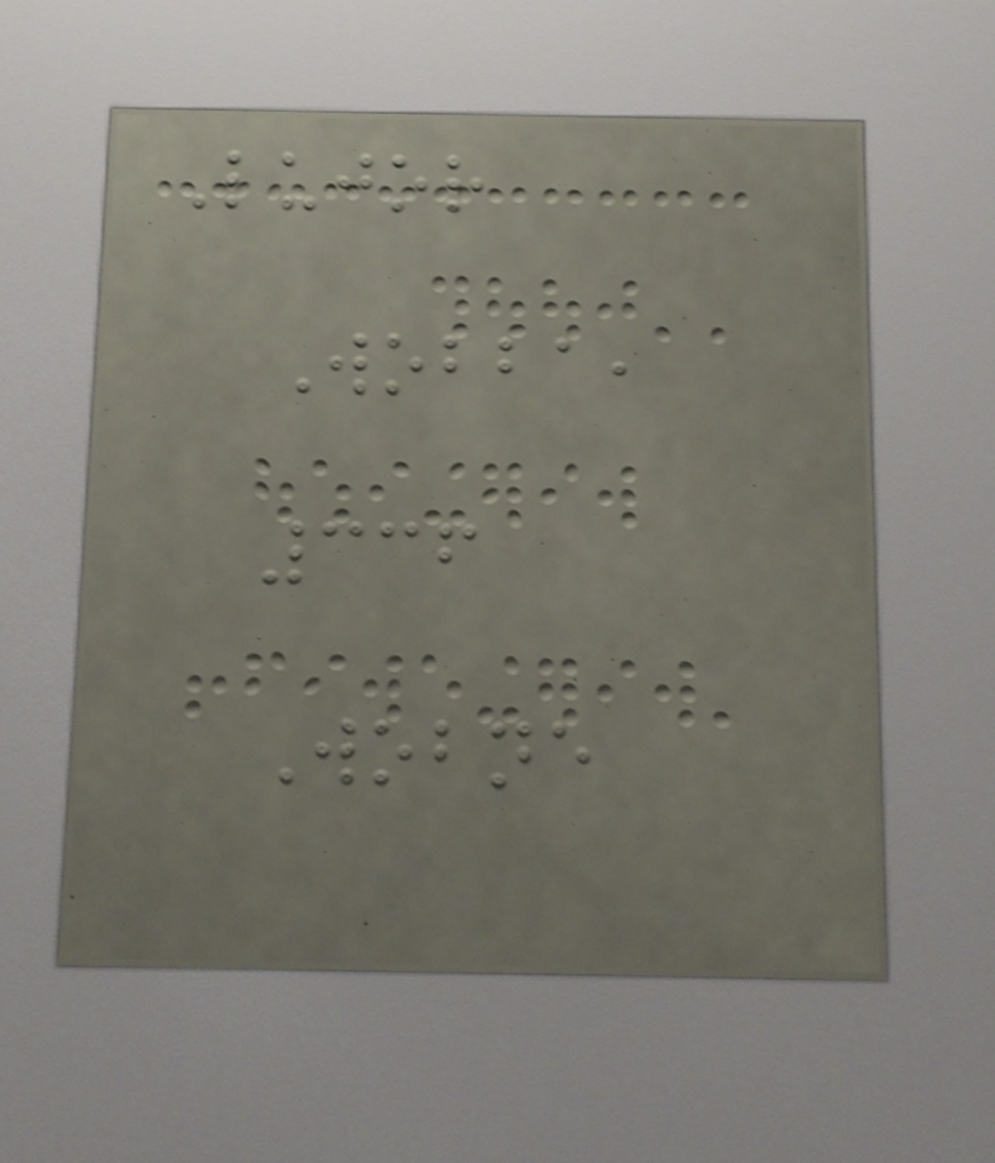Lujor
Wobba,
336
Wobne
